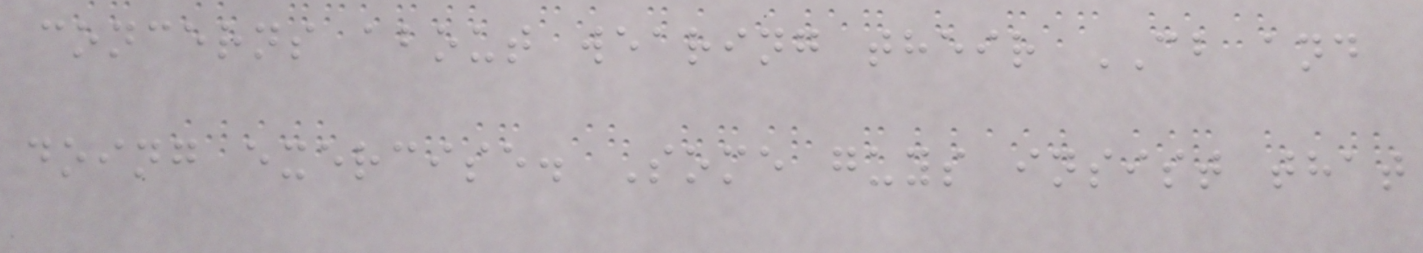concerns about wearing their CB and
doing exercise. Some guys insist that
